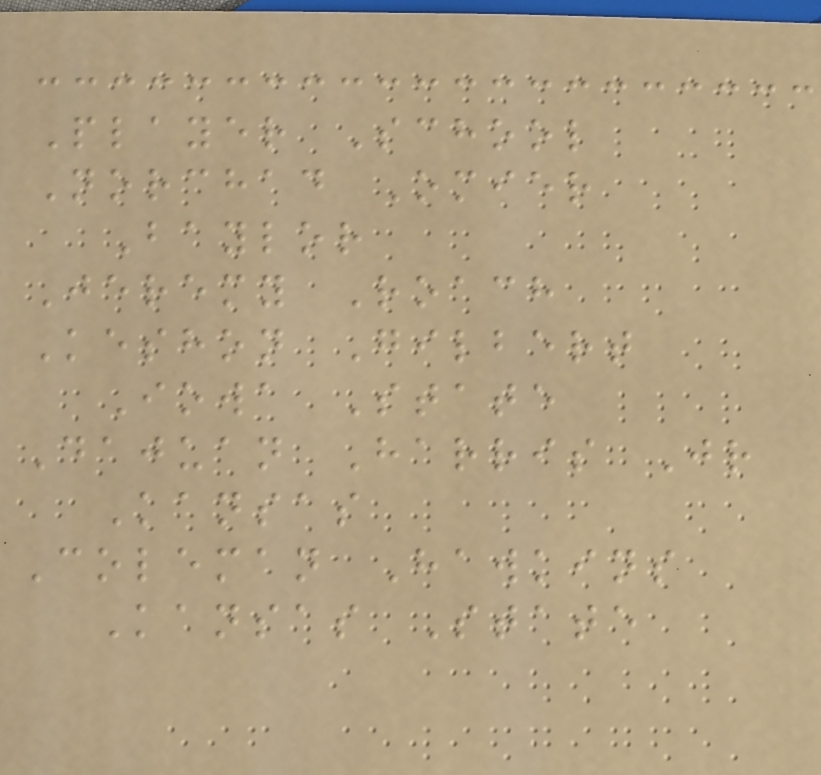Player School
Norchad Omier
Baylor
Jeremy Roach
Keshon Gilbert
Iowa State
Dajuan Harris Jr
Kansas
Coleman Hawkins
Kansas State
